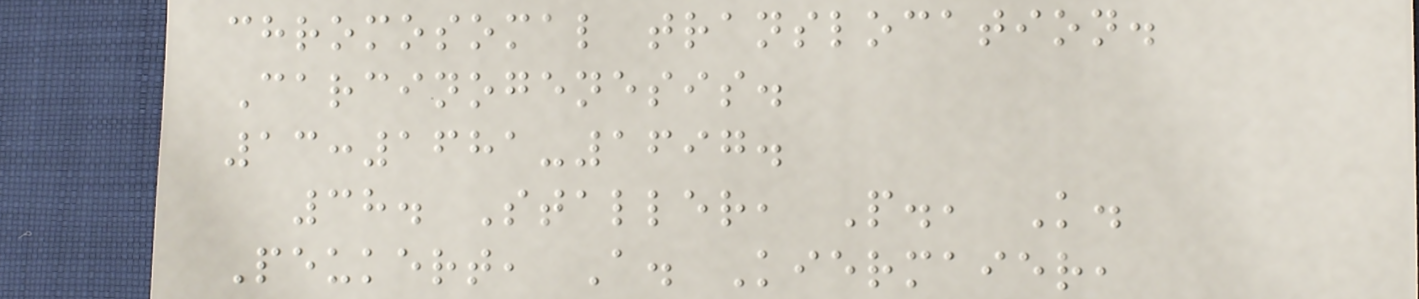chromosomal translocation.
Carcinogenesis.
13:1681-1697.
38. Staller, P., K.
Peukert, A. Kiermaier,
